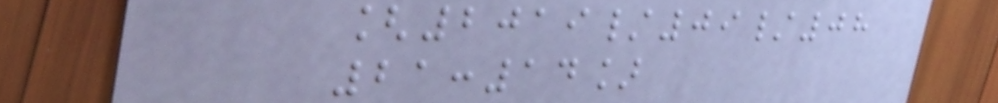[2019/09/08
21:14]
